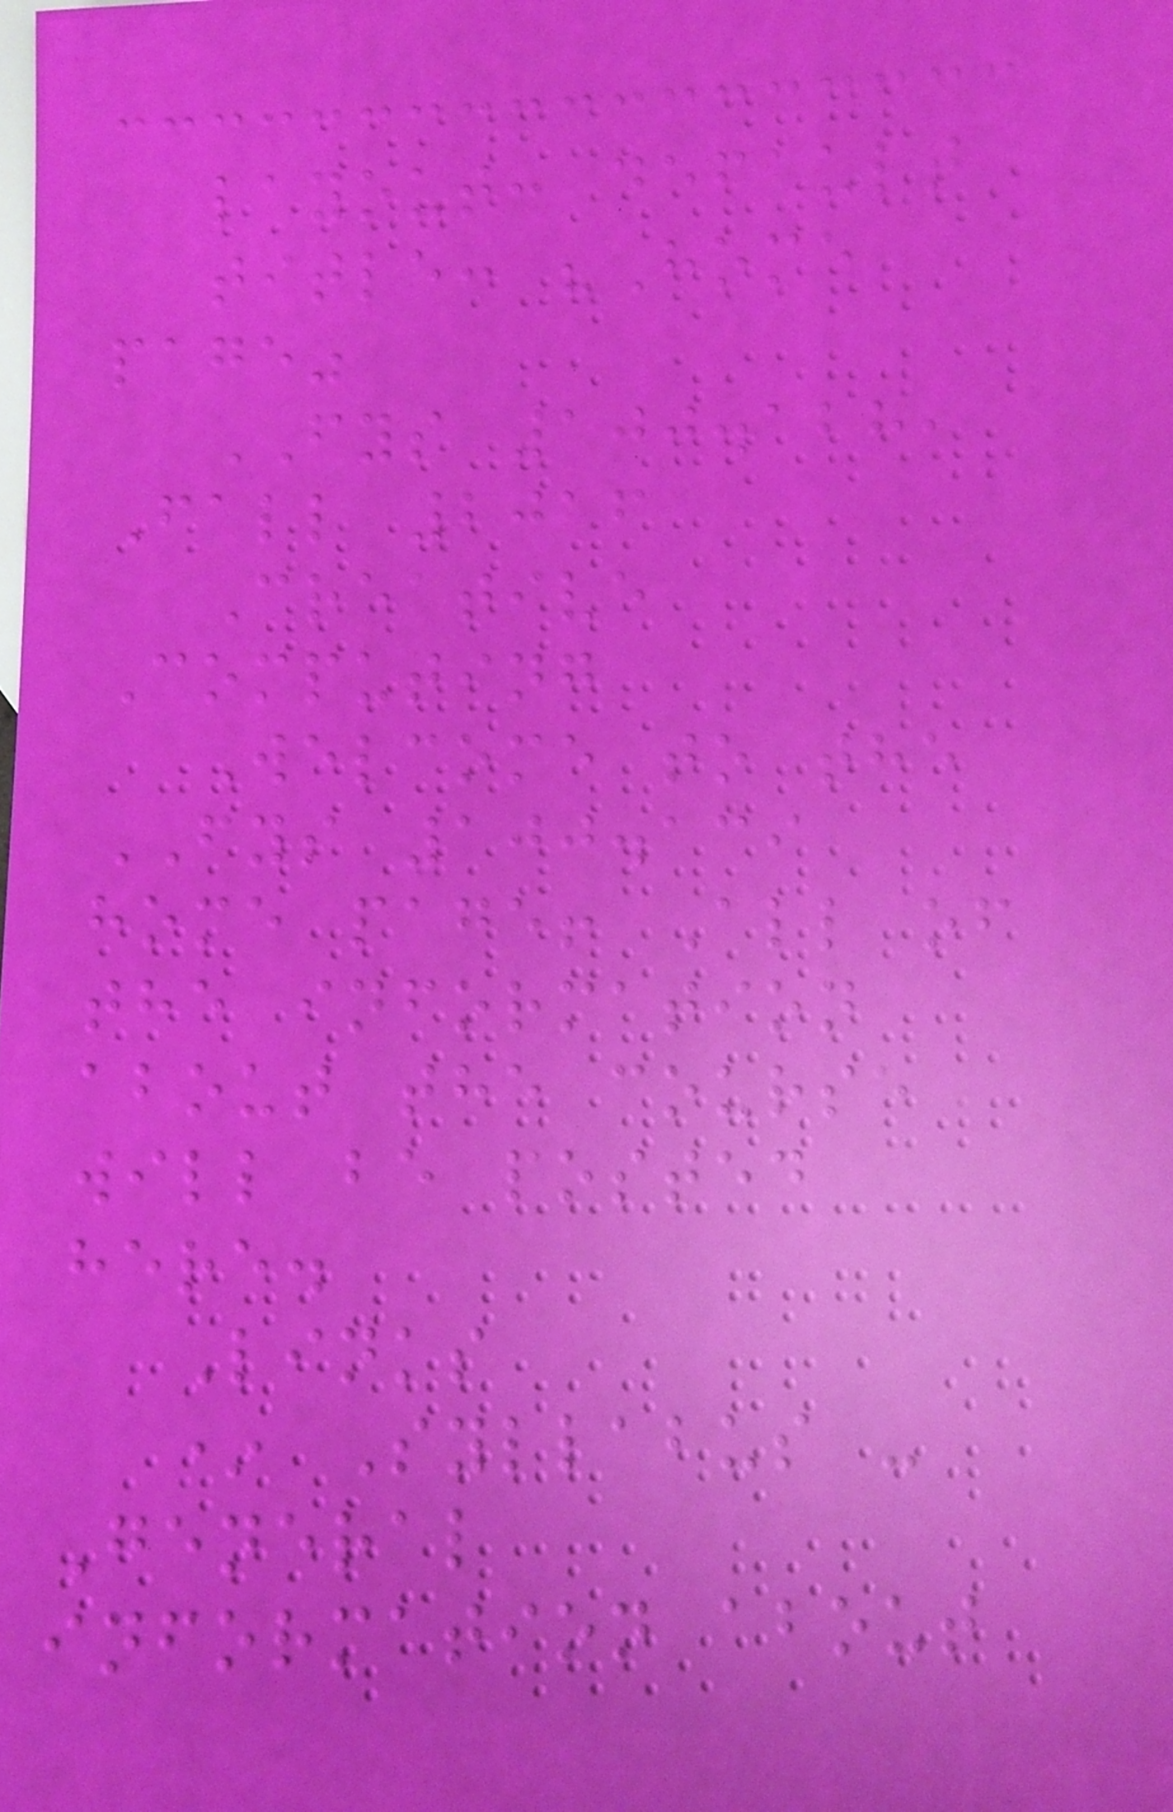layout: default
title: "Home
page"
FYS 100.128,
Fall 2016
Creative
Computing
Welcome to the
FYS 100.139
home page! All of
the information
about the course
will be posted
here.
Links
* Syllabus -
General
information about
